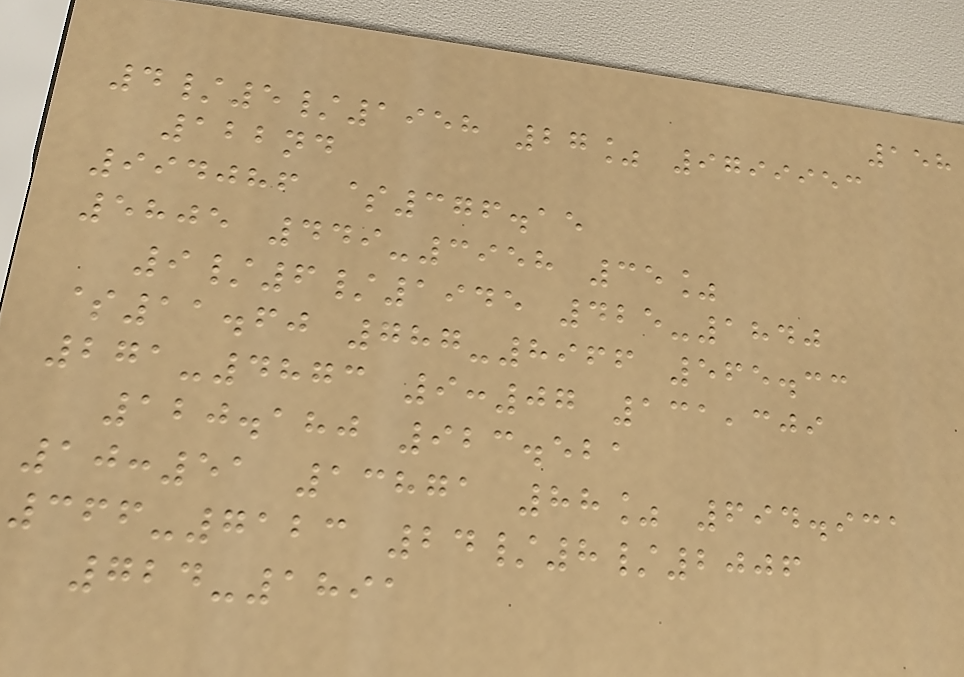158
4/5/1958 27% 9799953
122nd
994086 $376.15
5805 449-3958 35%
9/6/1945 425-1840
$11.60 787-8966 565.33
271-4873 9:07 131,309
120.180 923.521
10:51 13871 88% 694.931
366-7123 24/8/2006
724-1891
